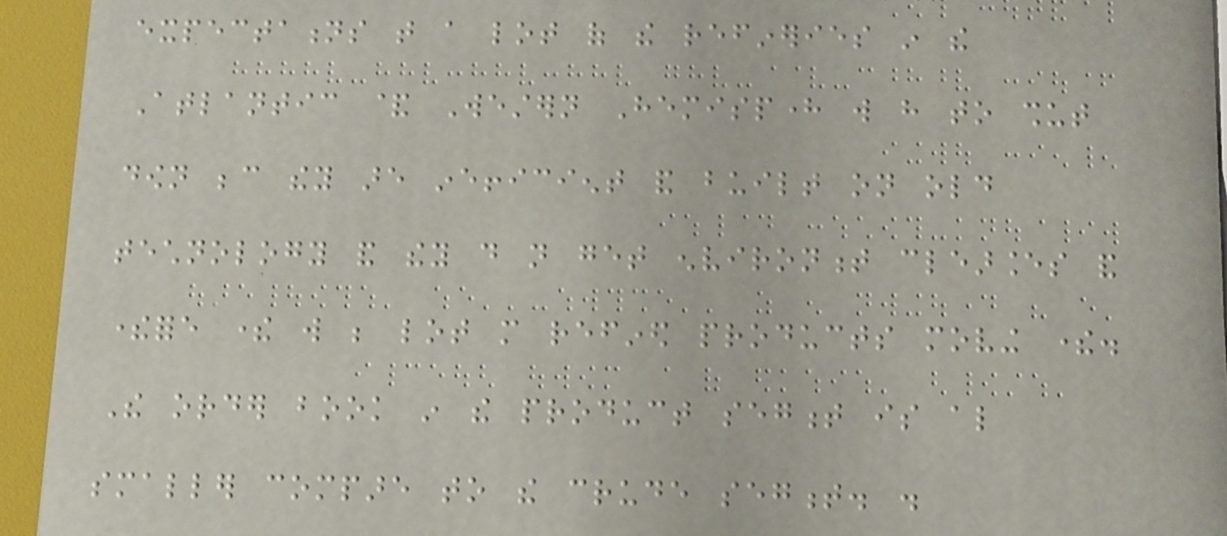expectations that a lot of the refineries in the
Atlantic & Western Hemisphere will have to shut
down because they are inefficient and built on old
technology and they do not get environment clearances and
therefore there will be lot more refined products moving there.
The order book in the product segment is also
smaller compare to the crude segment. .
